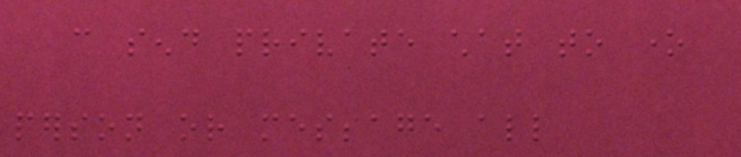can send private chat to one
person or message all
